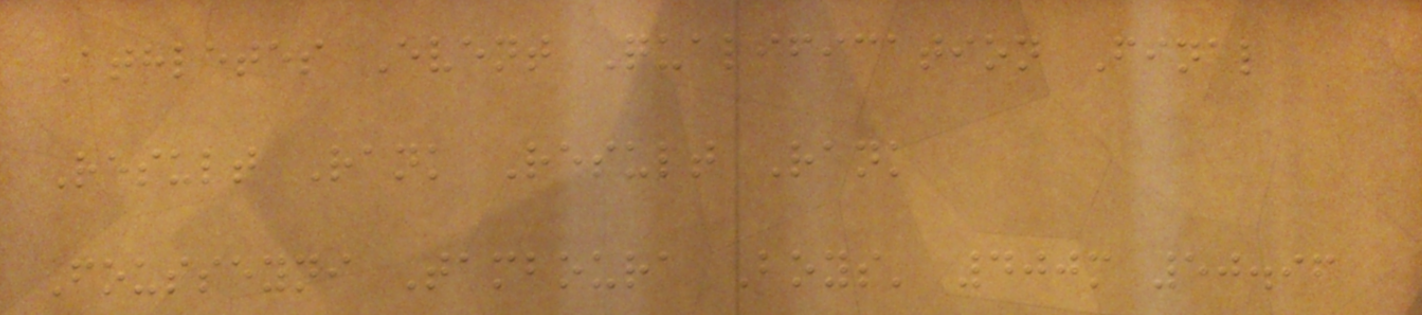Athletes Event Qualification Final
Result Rank Result Rank
Fousseyni Tamboura Boys' 400m 50.96
